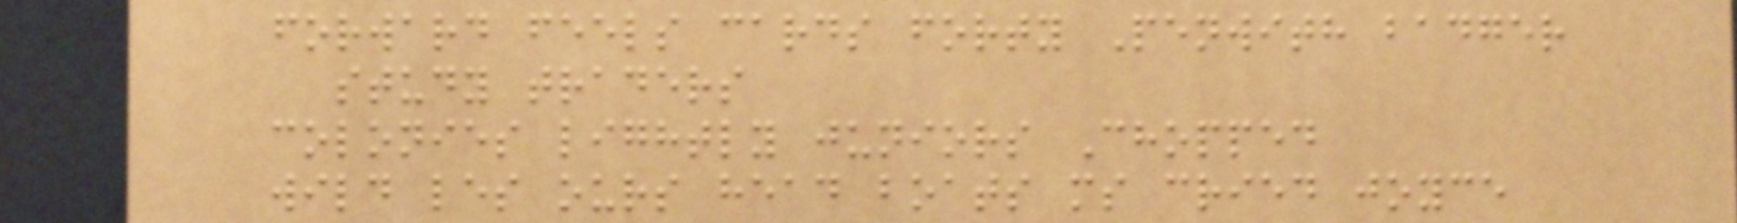forward feels cards forty Penwith badger
study traders
colonies lightly juniors Chopped
wild les ours head boats ms cried joyce
